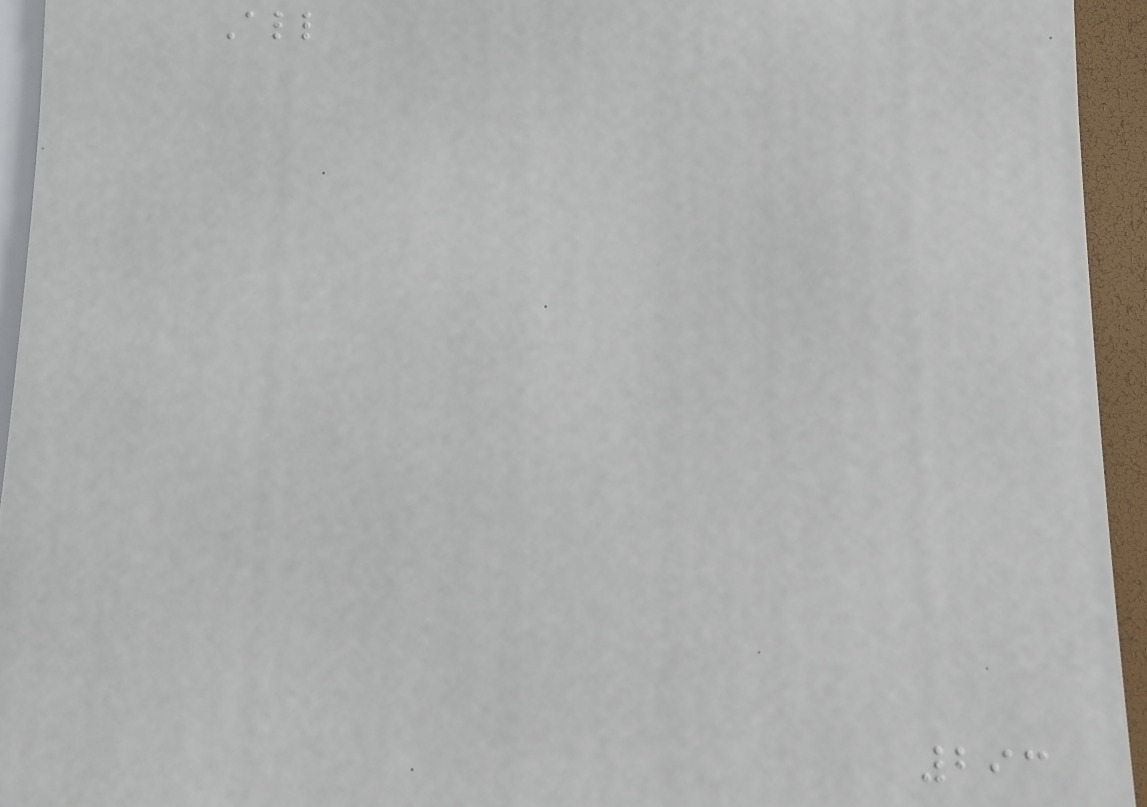All
293
